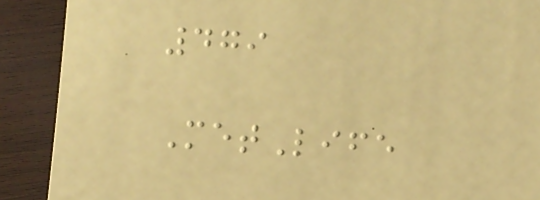479
MetLife
